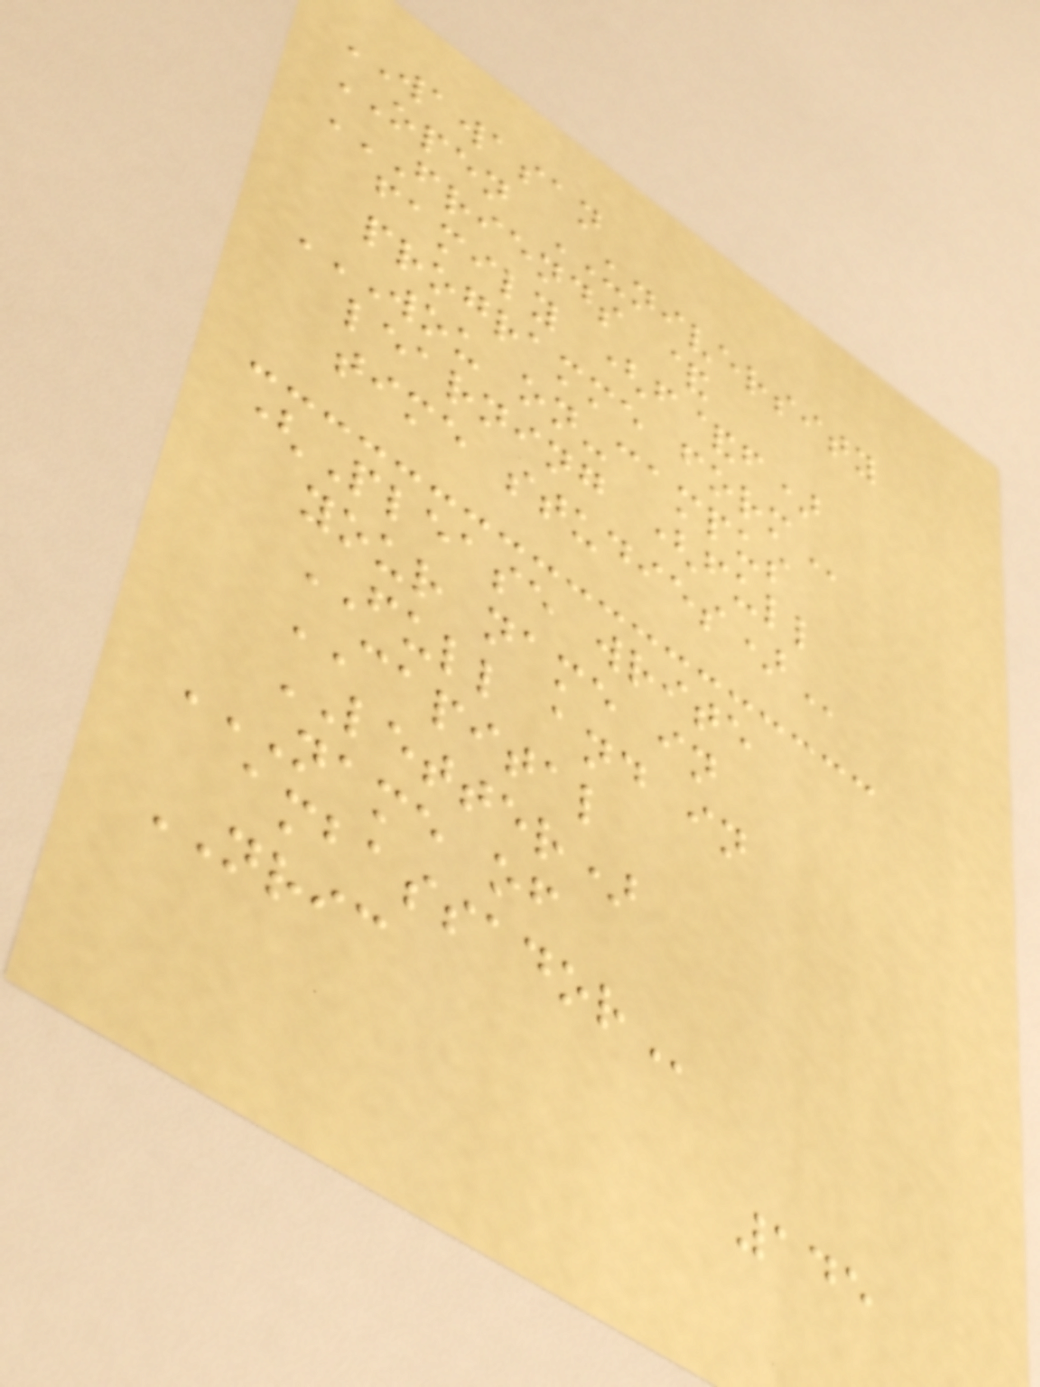WAWASAN
OPEN UNIVERSITY
FRIENDS &
FAMILY (F&F)
PROGRAMME FORM
WOU ON-CAMPUS
LEARNING (FULL
TIME STUDIES)
(Please write
your name in
FULL and in
CAPITAL
LETTER)
NAME OF
AMBASSADOR
NRIC
145
